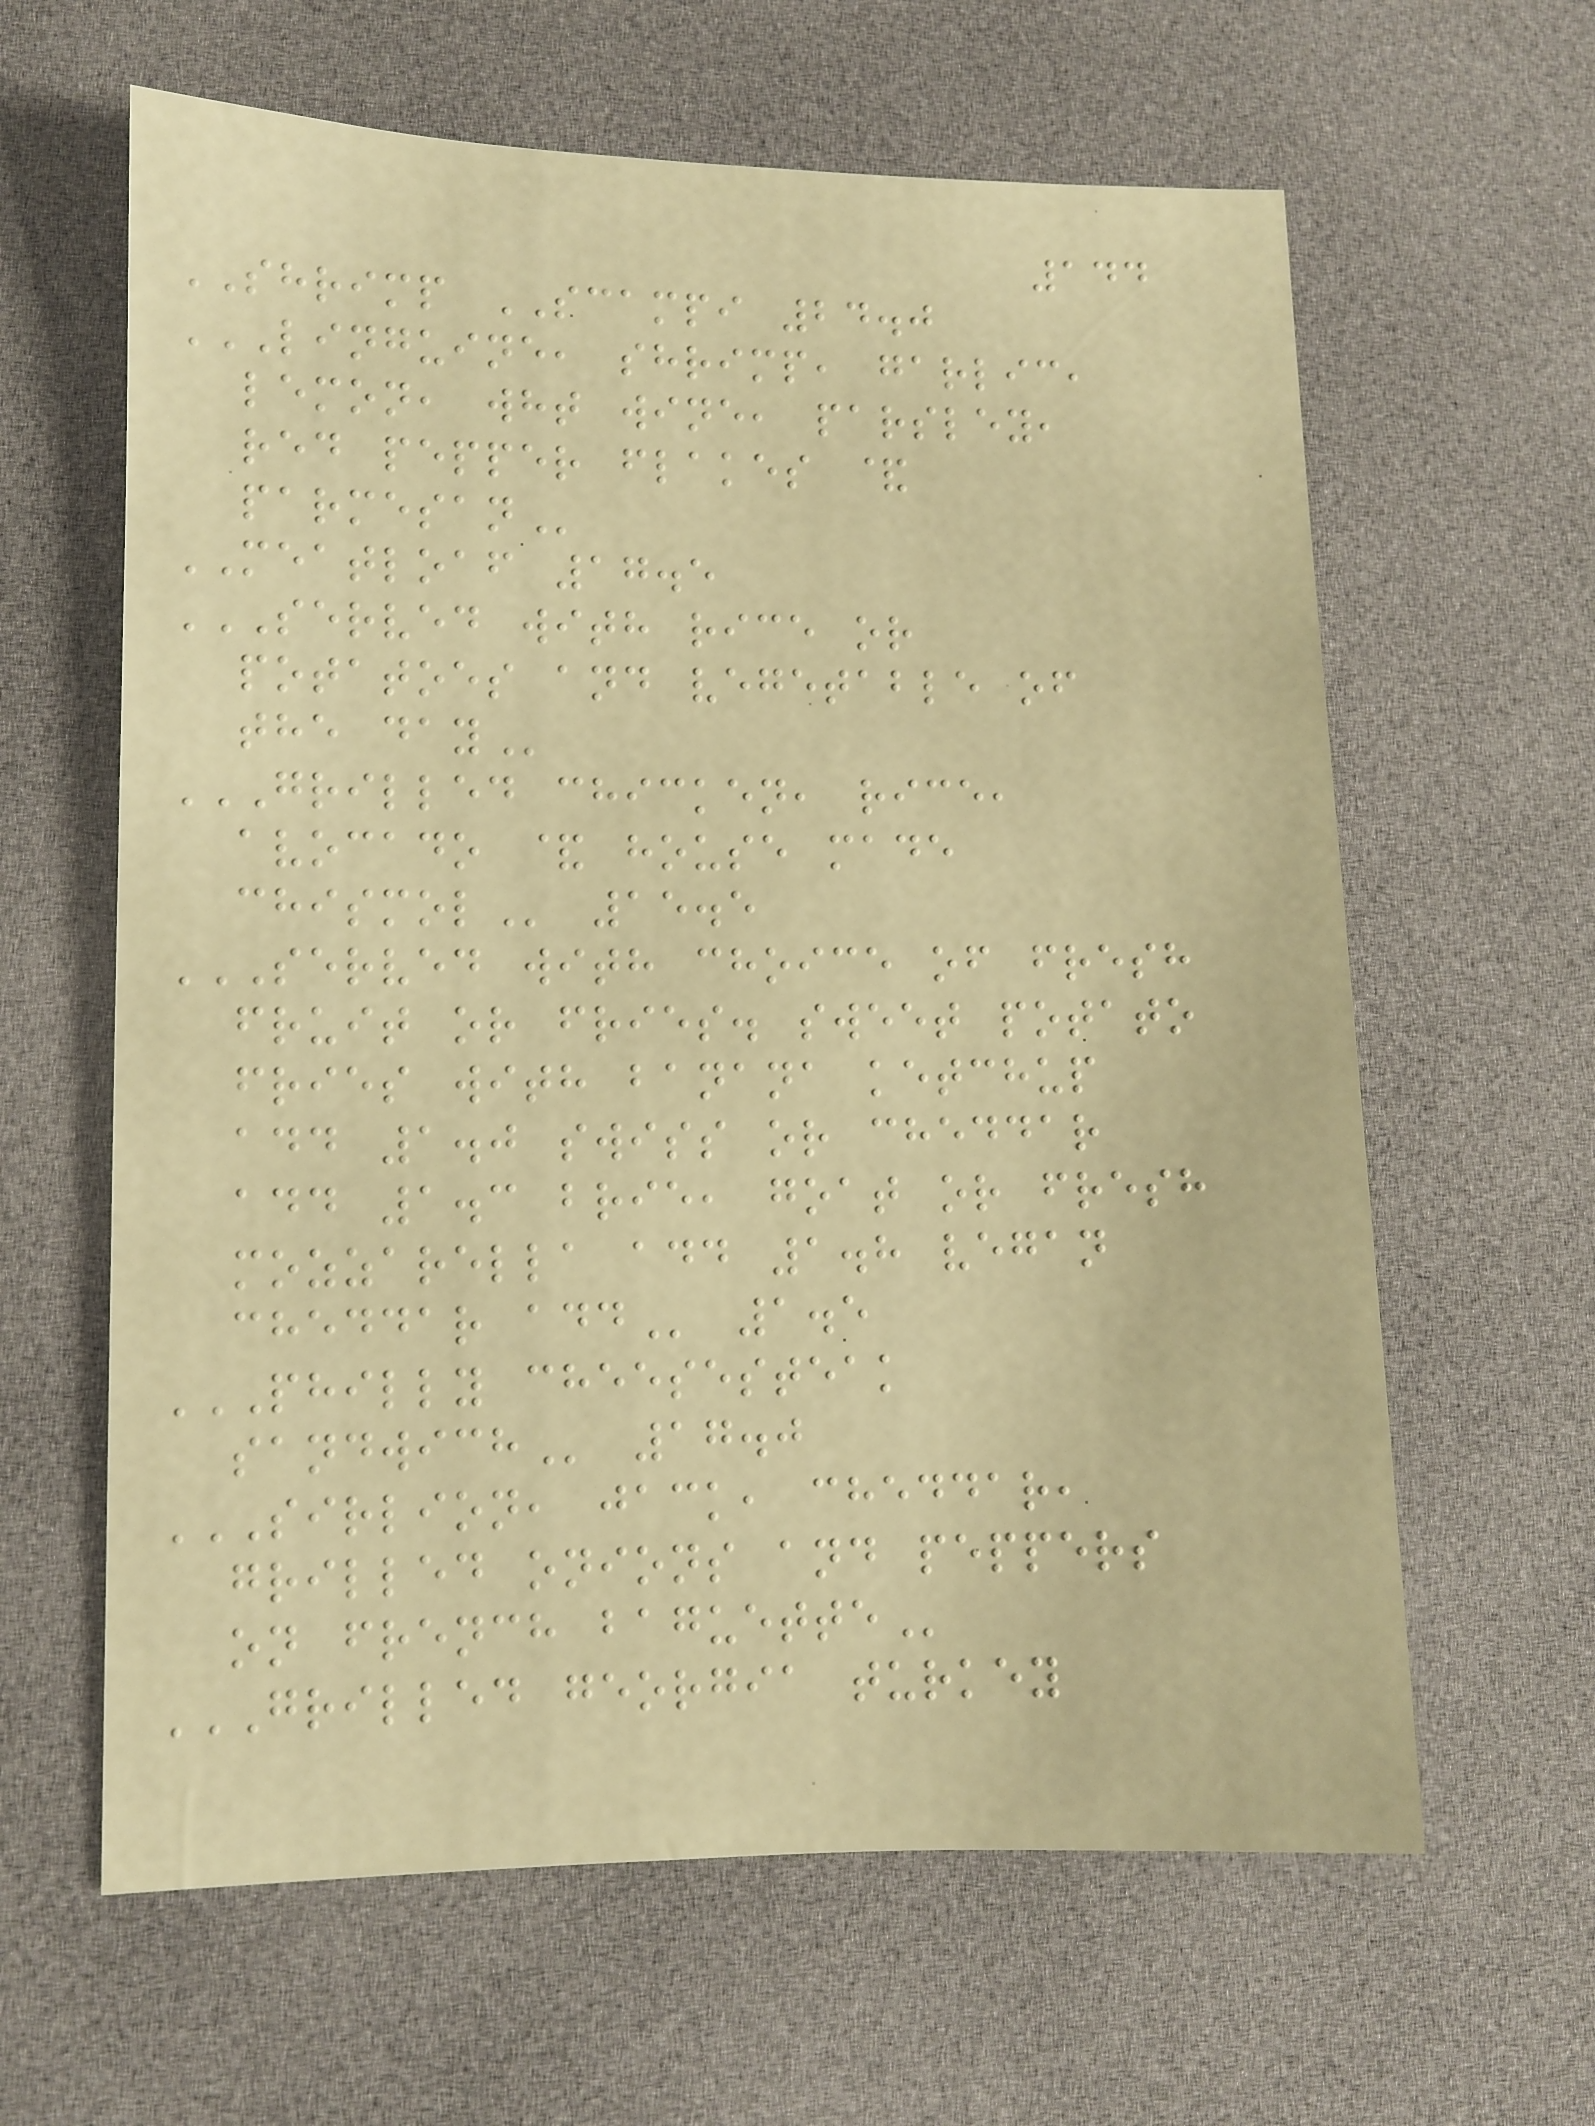144
SHRIMP SCAMPI 24.0
LINGUINE, SHRIMP, GARLIC,
LEMON, WHT WINE, PARSLEY,
RED PEPPER FLAKES &
PARMESAN
MEATLOAF 17.5
SERVED WITH RICE OR
POTATOES AND VEGETABLE OF
THE DAY
GRILLED CHICKEN, RICE,
AVOCADO & HOUSE MADE
CHISMOL 15.5
SERVED WITH CHOICE OF FRESH
FRUIT OR FRIES. SWEET POTATO
FRIES WITH BANANA KETCHUP
ADD 1.0 SWISS OR CHEDDAR
ADD 1.3 BRIE, GOAT OR FRESH
MOZZARELLA ADD 1.8 VEGAN
CHEDDAR ADD 1.5
PHILLY CHEESESTEAK
SANDWICH 17.0
SIRLION, JACK, CHEDDAR,
GRILLED ONIONS AND PEPPERS
ON FRENCH BAGUETTE
GRILLED GEORGIA TURKEY
